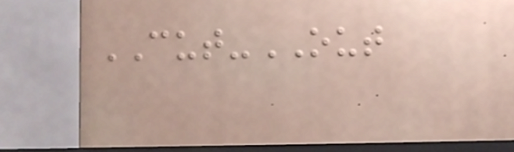CUT-OUT
